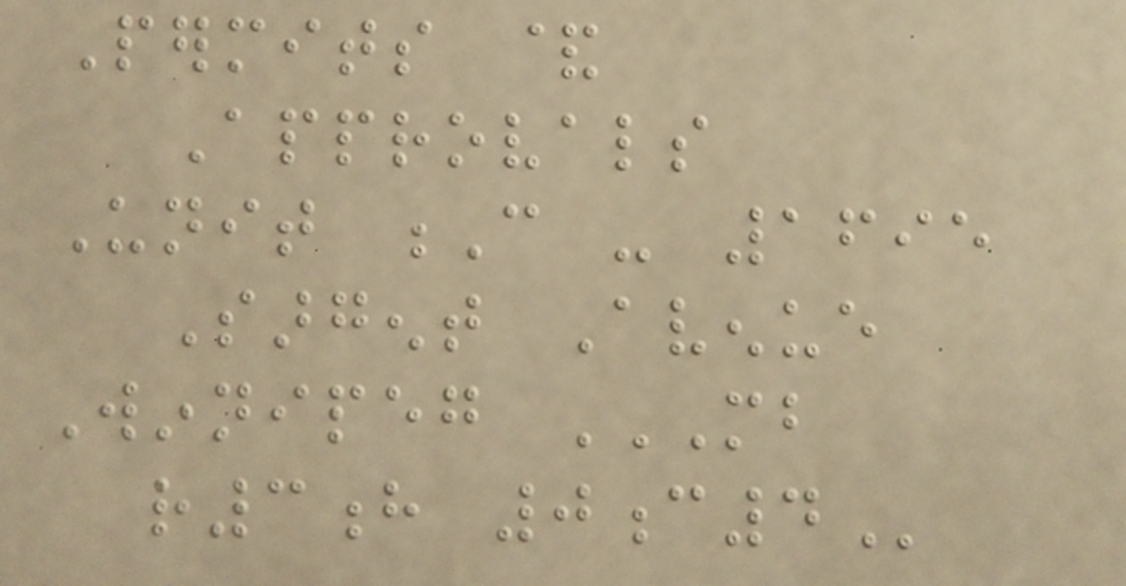Permits &
Approvals
Unit C - 1695
Sargent Avenue
Winnipeg MB
R3H 0C4
